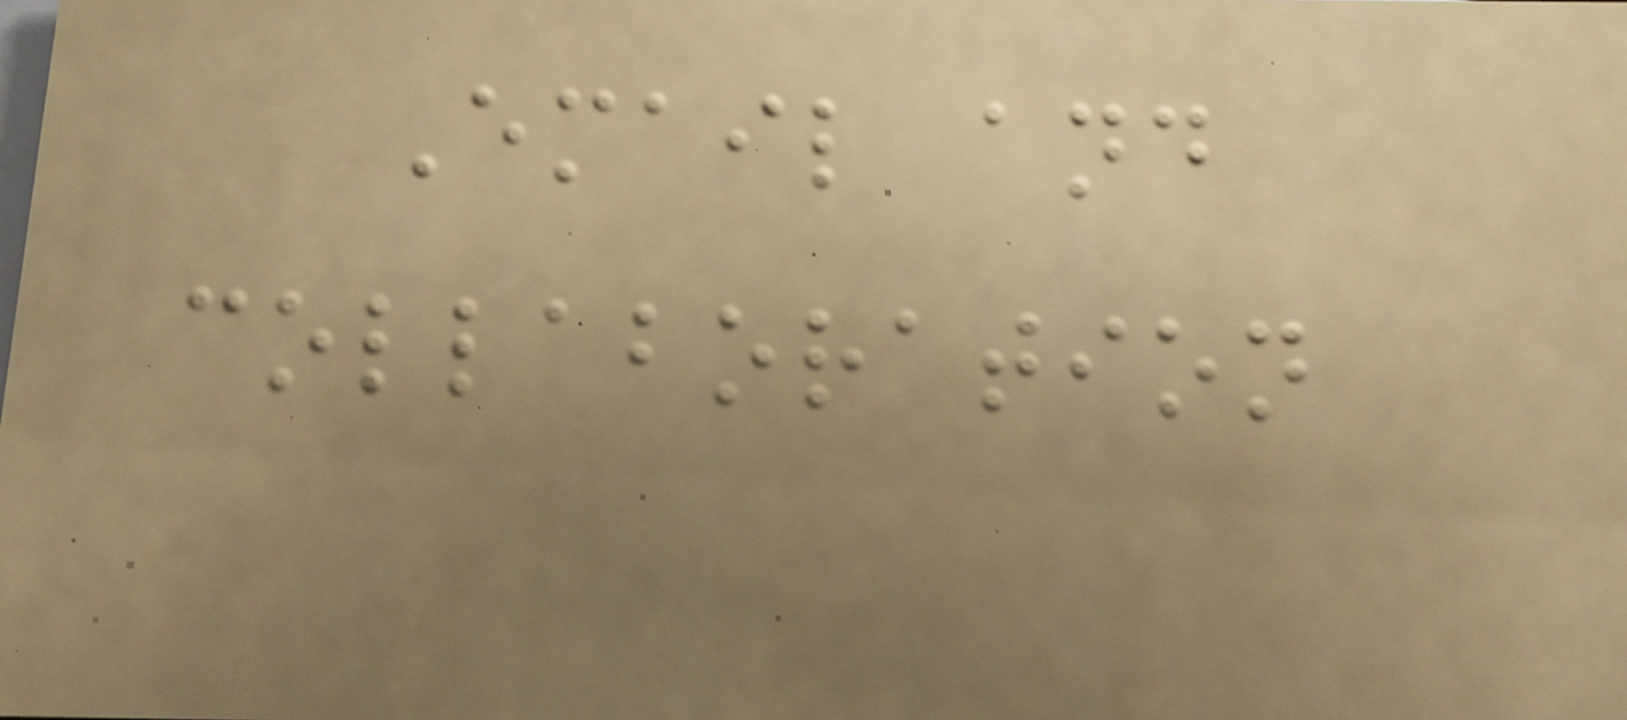Email and
collaboration
